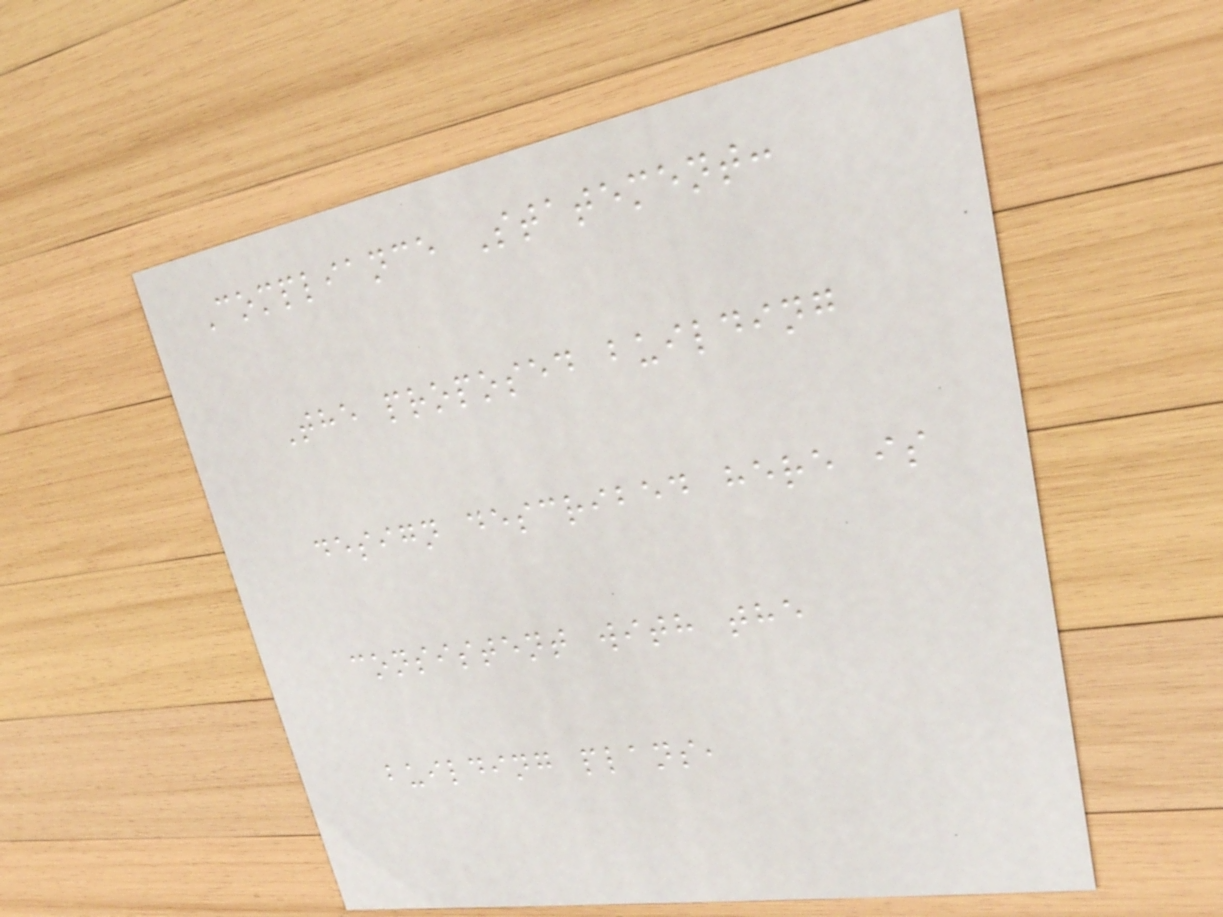Compliance Statement:
The proposed building
design described here is
consistent with the
building plans,
